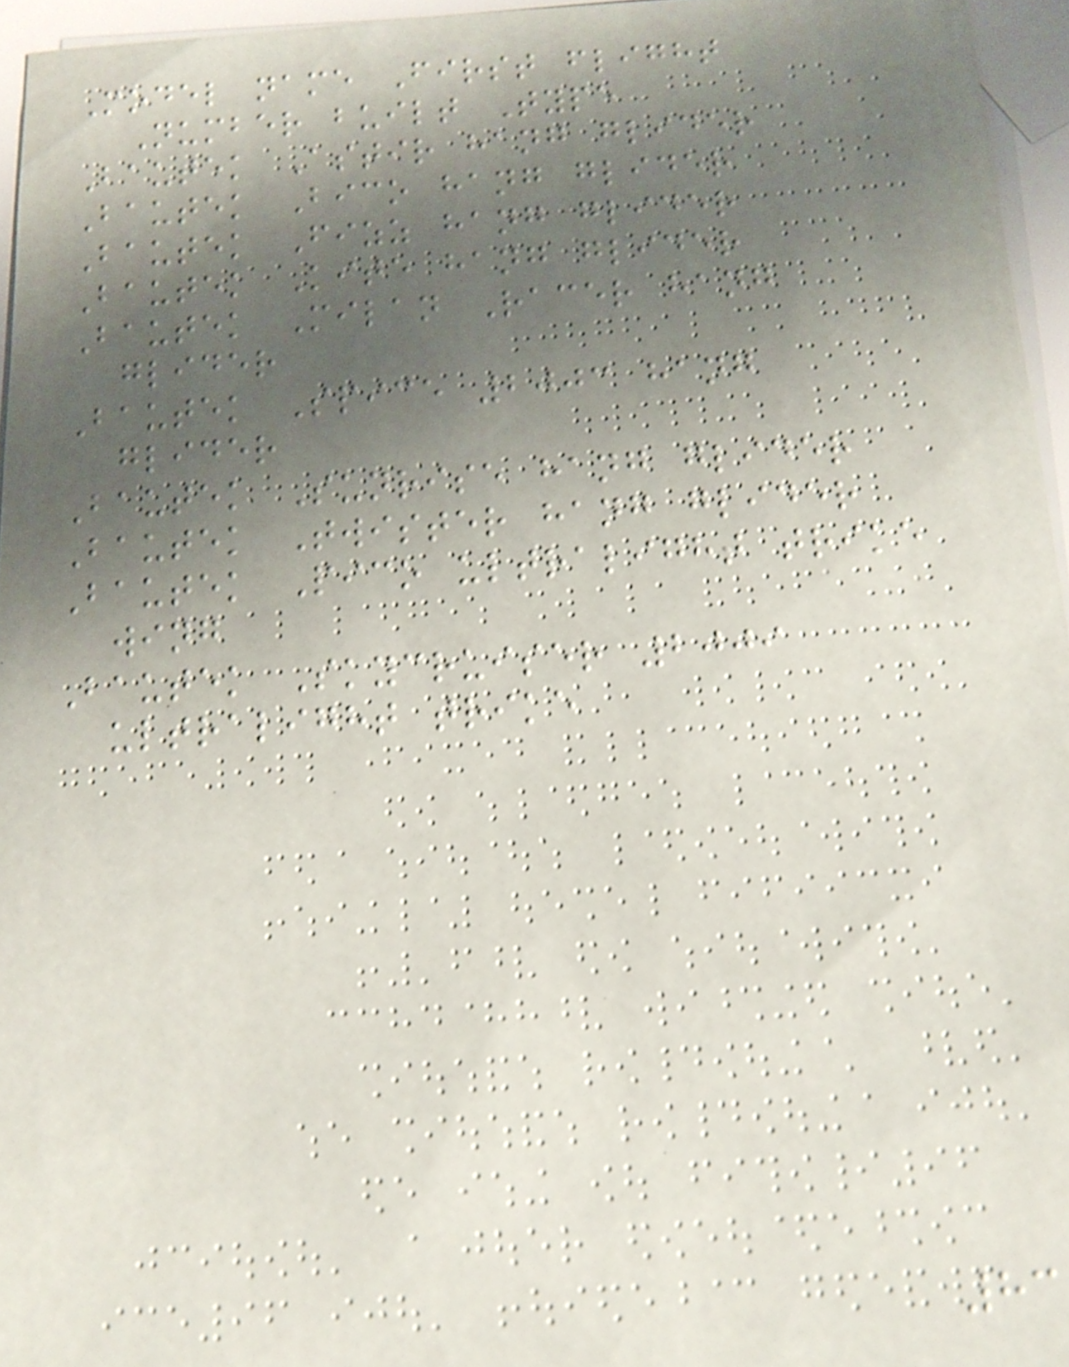Model name First flight
Number built Type
Bautek Astir hang glider
Bautek Bico hang glider
Bautek Fizz hang glider
Bautek Kite hang glider
Bautek Milan Racer hang
glider
Bautek Spice 2003 hang
glider
Bautek Sunrise hang glider
Bautek Twister hang glider
Bautek Pico ultralight trike
wing
Bautek Skycruiser 2009
ultralight trike
83
